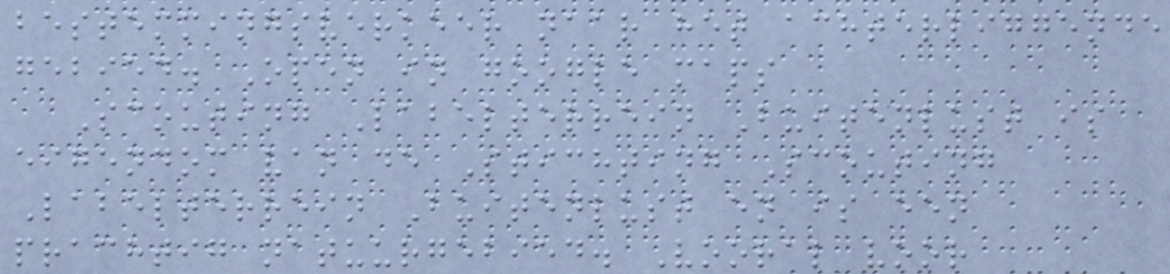bestemmingsverkeer naar het achterliggende
gebied. Open in google maps
Scouting Labelterrein Buitenlust is
eigendom van de Stichting Scouting
Labelterrein Buitenlust en is een
prachtig natuurgebied. Vooral voor
